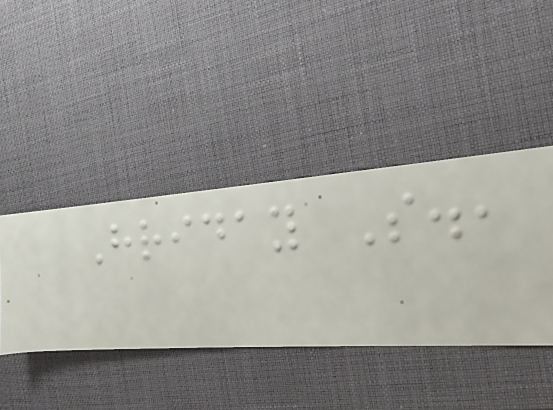Hriday S.,
